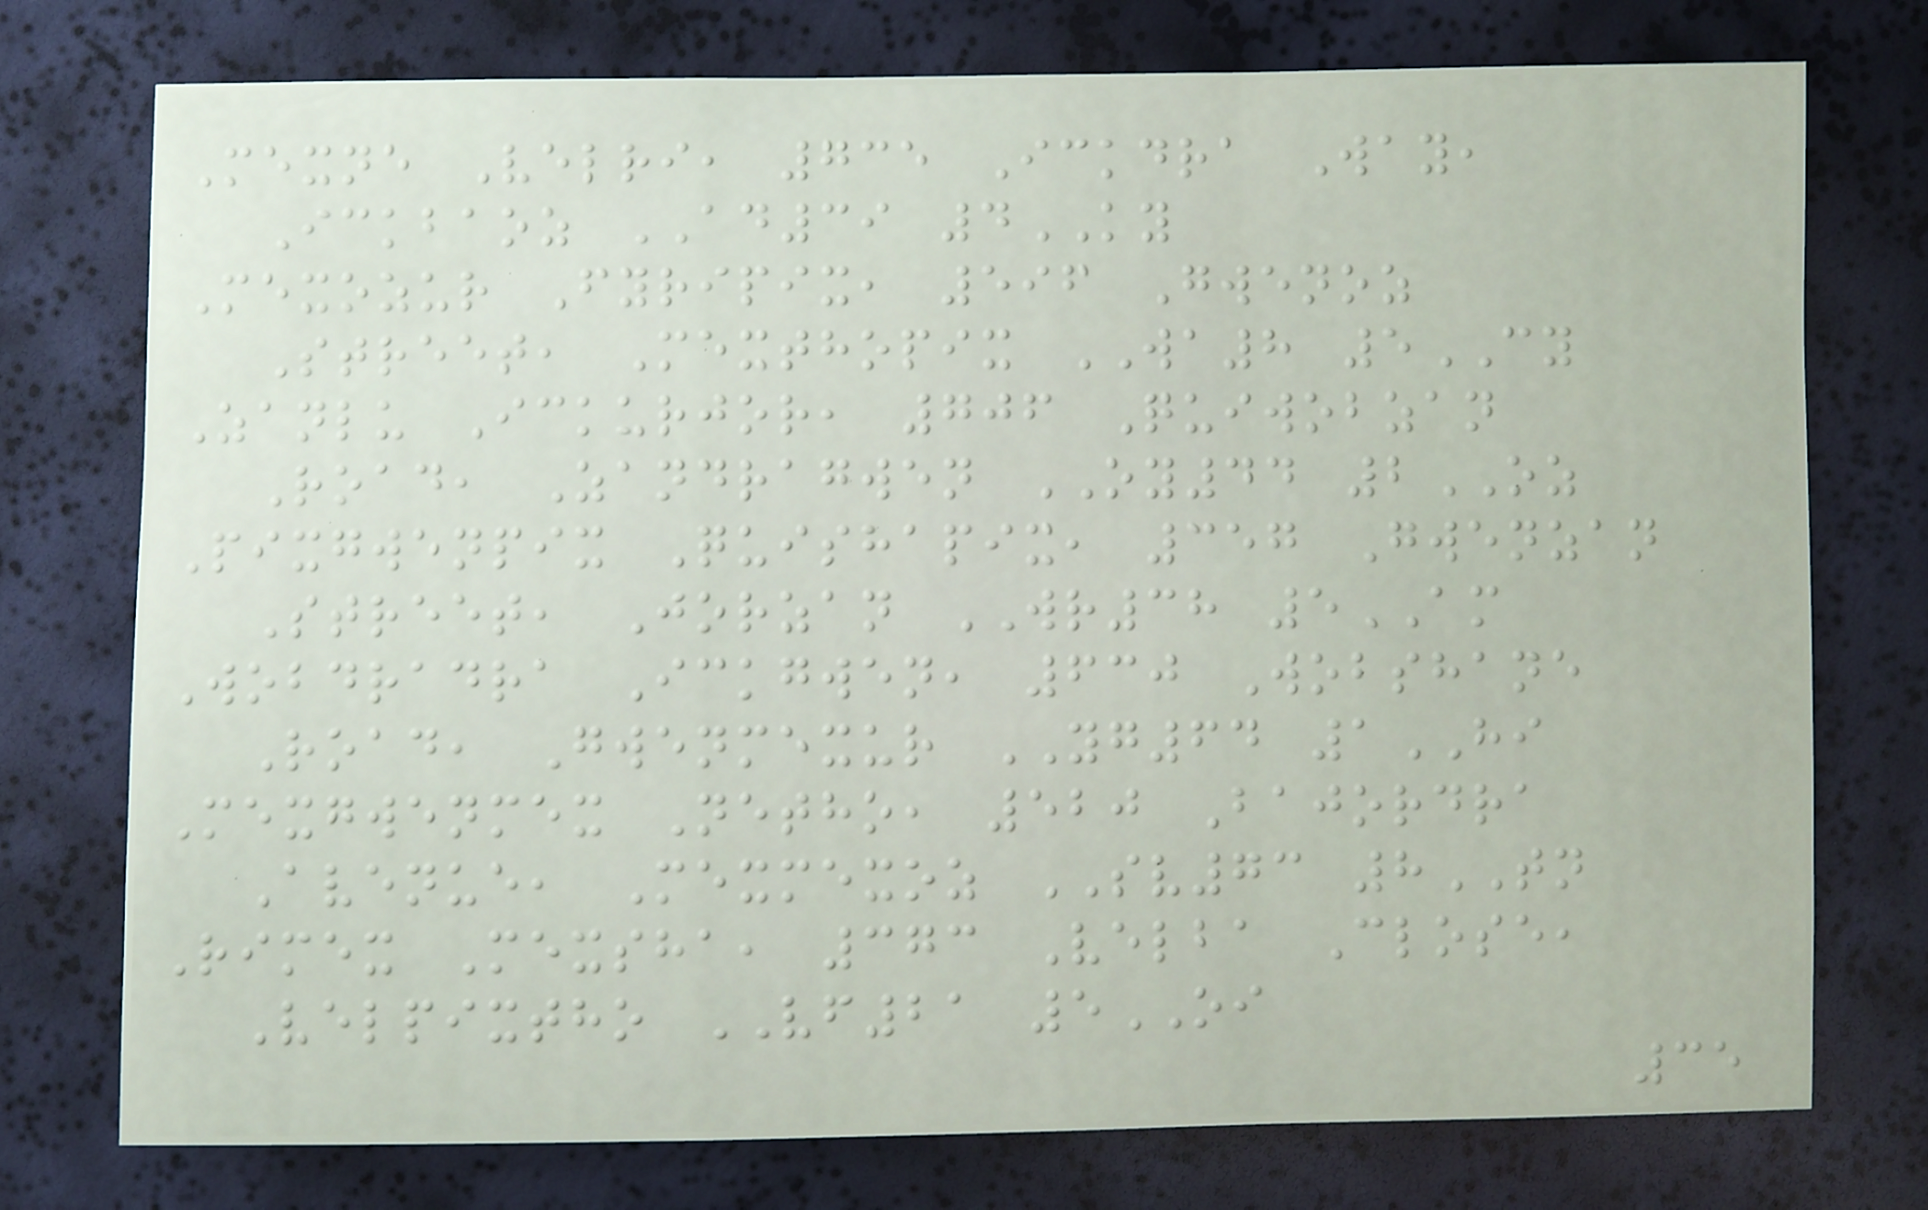Mexne Velri, 735 Ickdra Way,
Ickbaoz AD39 4KY
Mexozur Fyripix, 596 Gwenoz
Street, Mexthopix WA8 5CY
Zanlu Ickurjor, 706 Quiwobzan
Road, Zandragwen OY44 2OZ
Pixgwenpix Quishapix, 357 Gwenzan
Street, Jorzan WR38 5AM
Wobdradra Ickgwen, 630 Wobshane
Road, Gwenmexur YG64 1HI
Mexgwenmex Netho, 520 Bajordra
Avenue, Mexmexoz SV73 8TN
Rimex Mexsha, 373 Velba Close,
Velpixtho VF21 5OI
35
